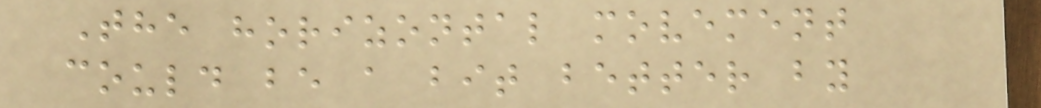The horizontal movement
could be a bit better by
